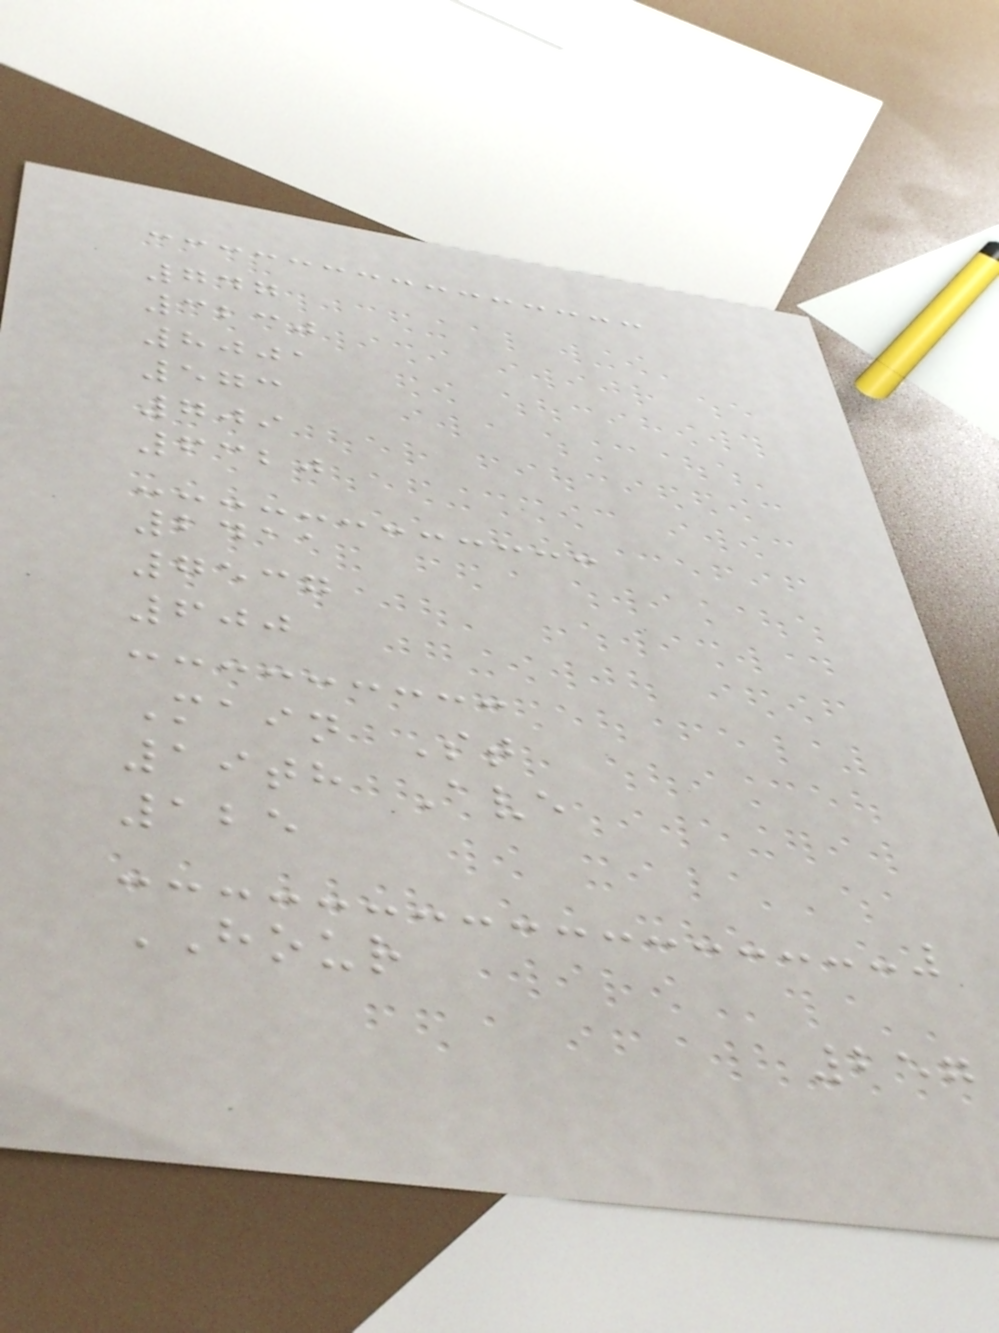747
3230
8001
573
709
6320
2411
7537
600
Main St
19th Ave
125
HOUR
257
